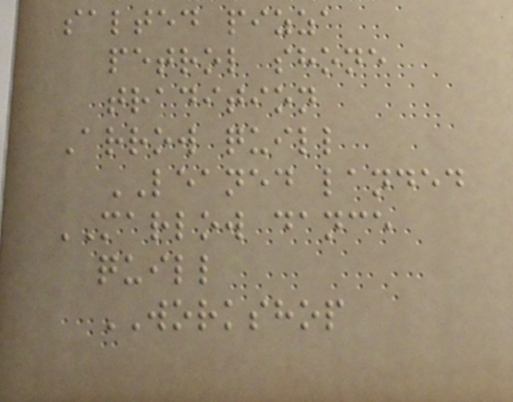salted pizza
petrol shone
tradition
Arrow quill
LEANED landed
MARLOW dance
quill
WORKSHOP
